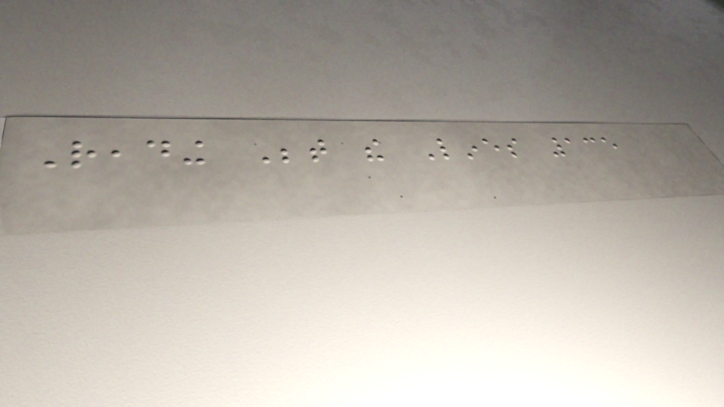Reading Between the Lines 135
